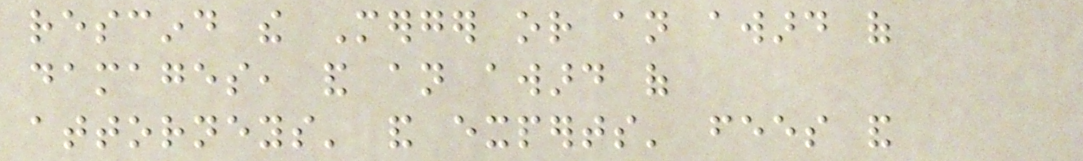rescind the Merger or an award of
damages, and an award of
attorneys' and experts' fees and
